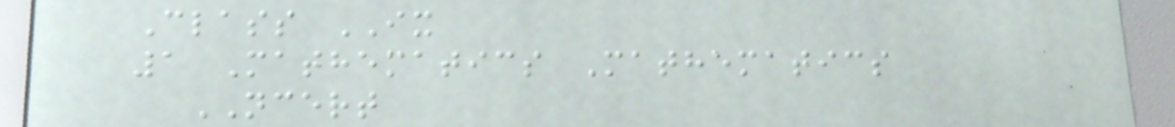Class IX
1 Mathematics Mathematics
NCERT
